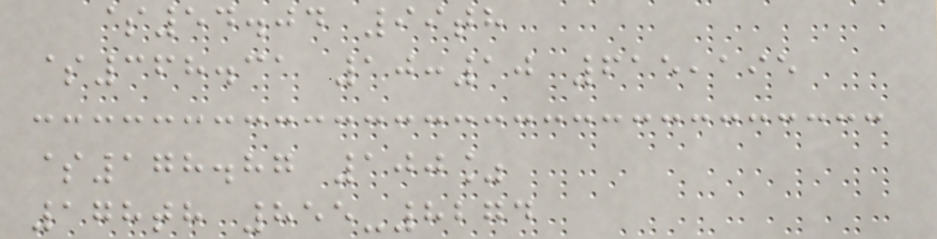$54.04 99th
$368.31 10:10 615,195
$178.87 100%
178th 855-8274
